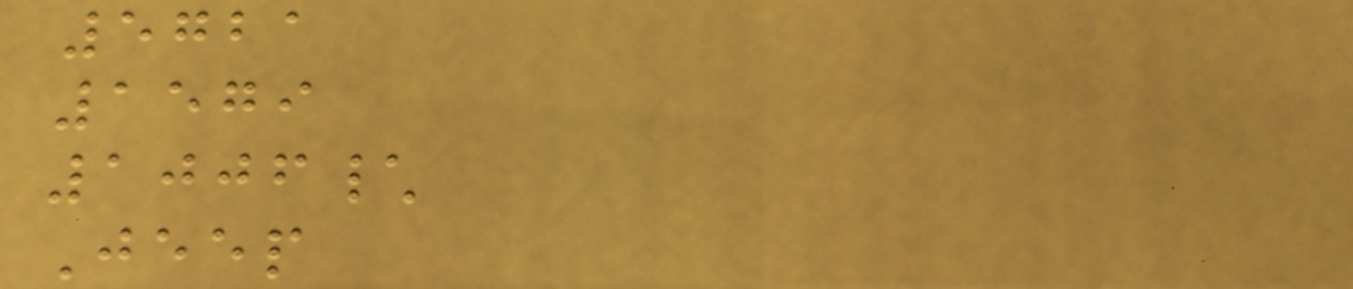5721
1579
1006\
Jeep
